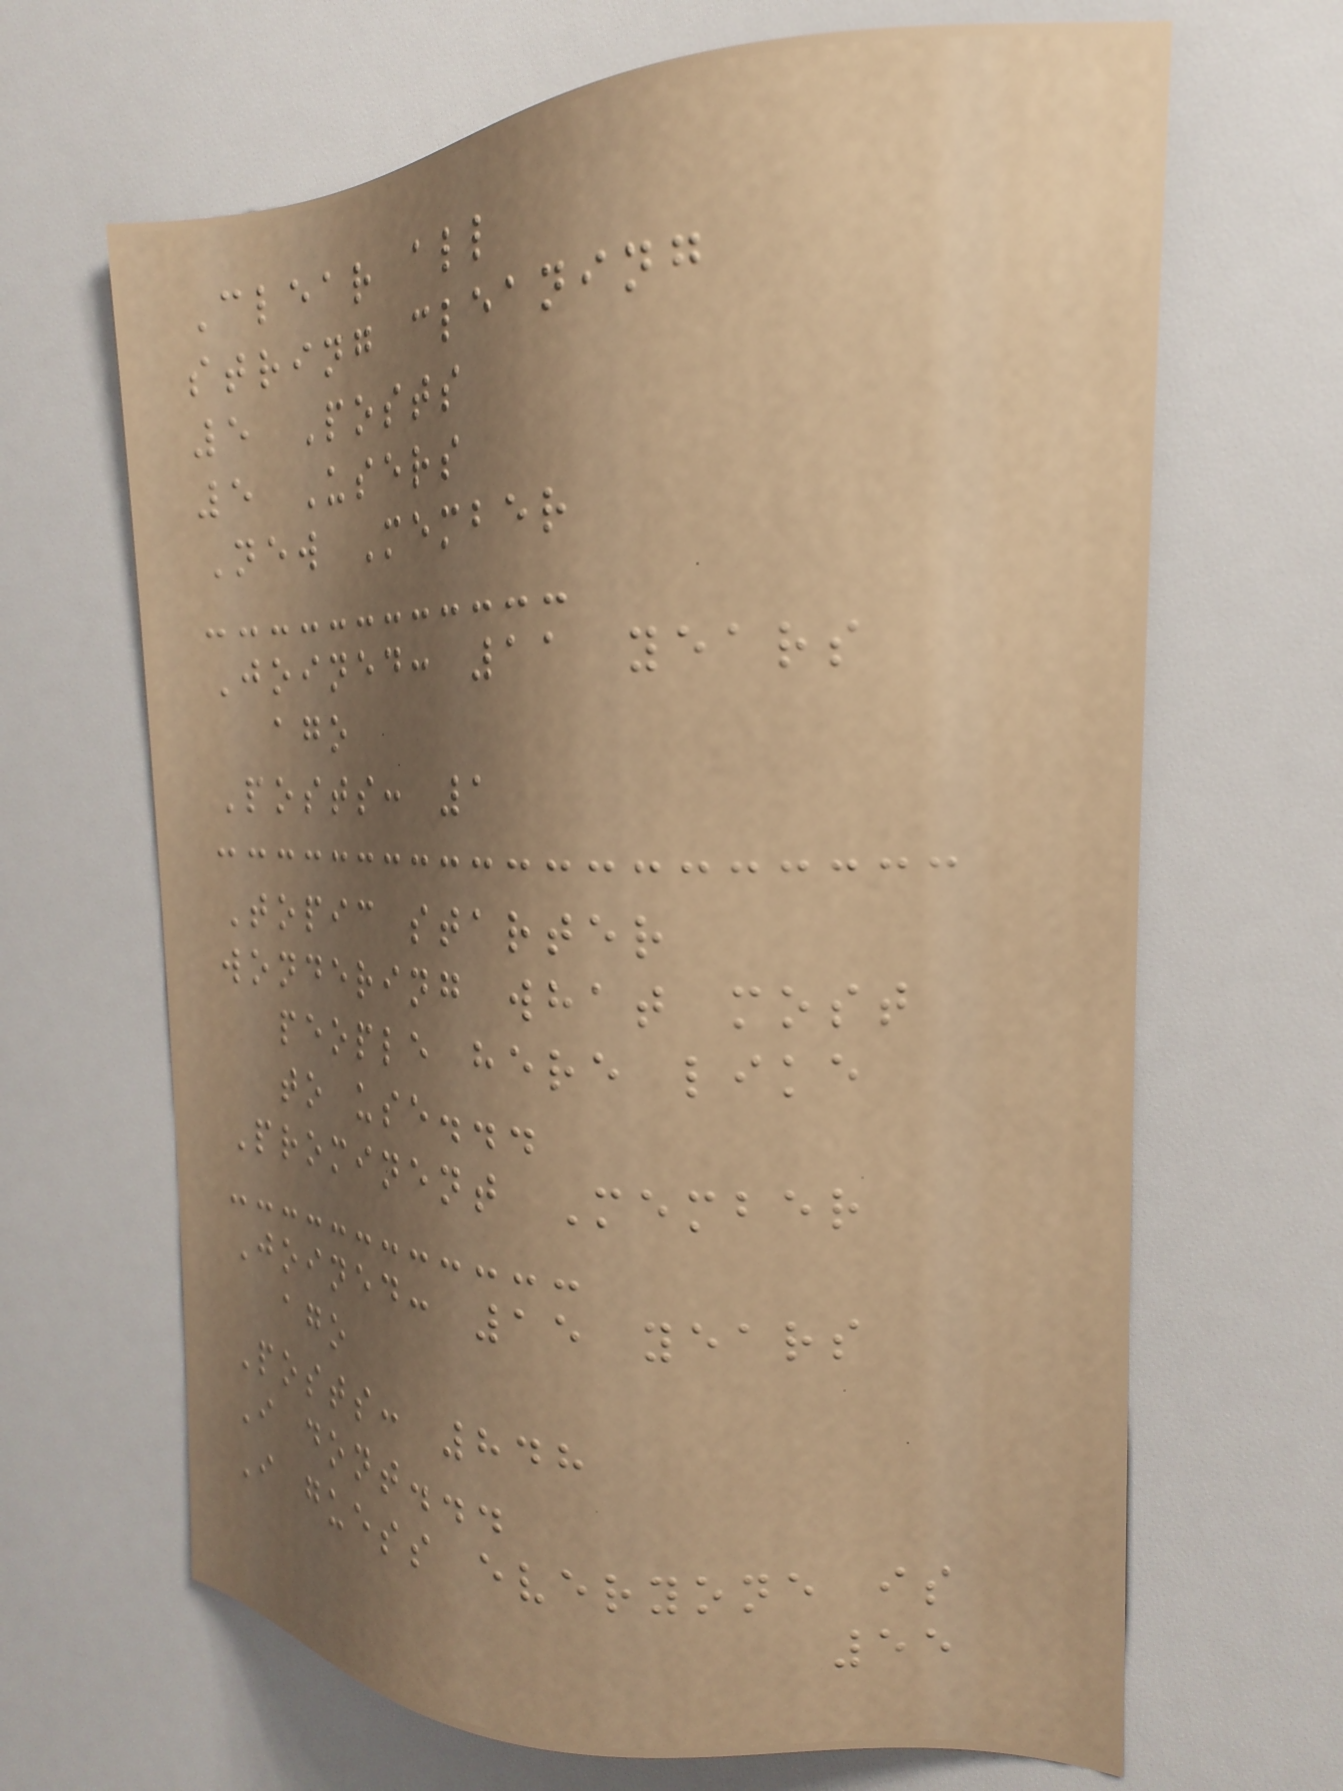Clear all
string cleaning
5 Posts
5 Users
New Member
Joined: 11 years
ago
Posts: 1
Topic starter
wondering what most
people here like
to use...
Prominent Member
Joined: 15 years
ago
Posts: 848
I dont...
I guess everyone is
55
